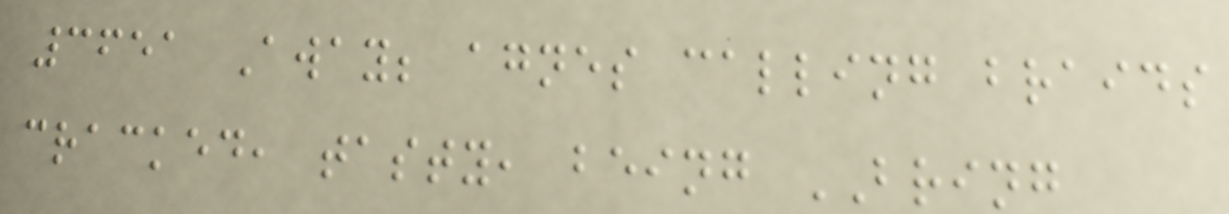3651 Away; agnes calling braids
cracked, tasty, being BRING
